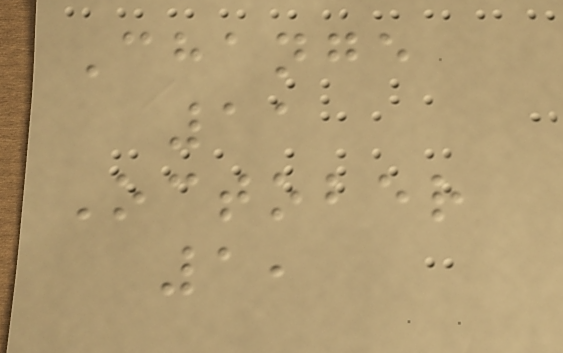Change
11
October
1,
